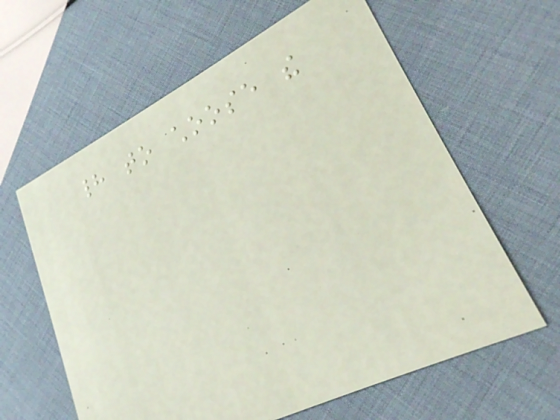had to choose the
